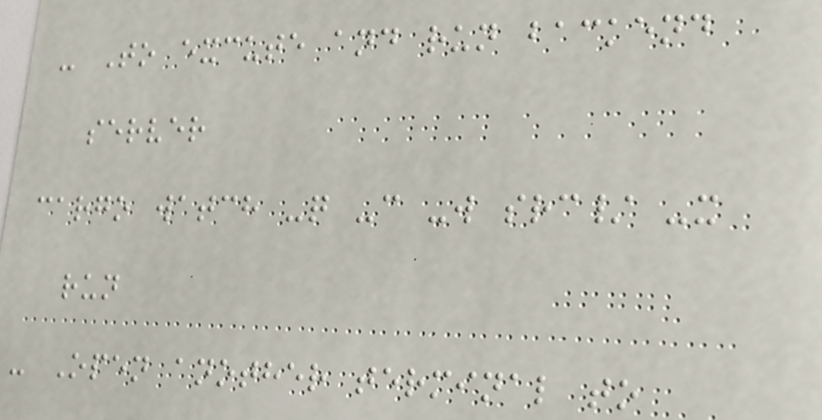- To excute and run backend
server
cargo watch -q -c -w src/ -x
run
- Open another terminal to
